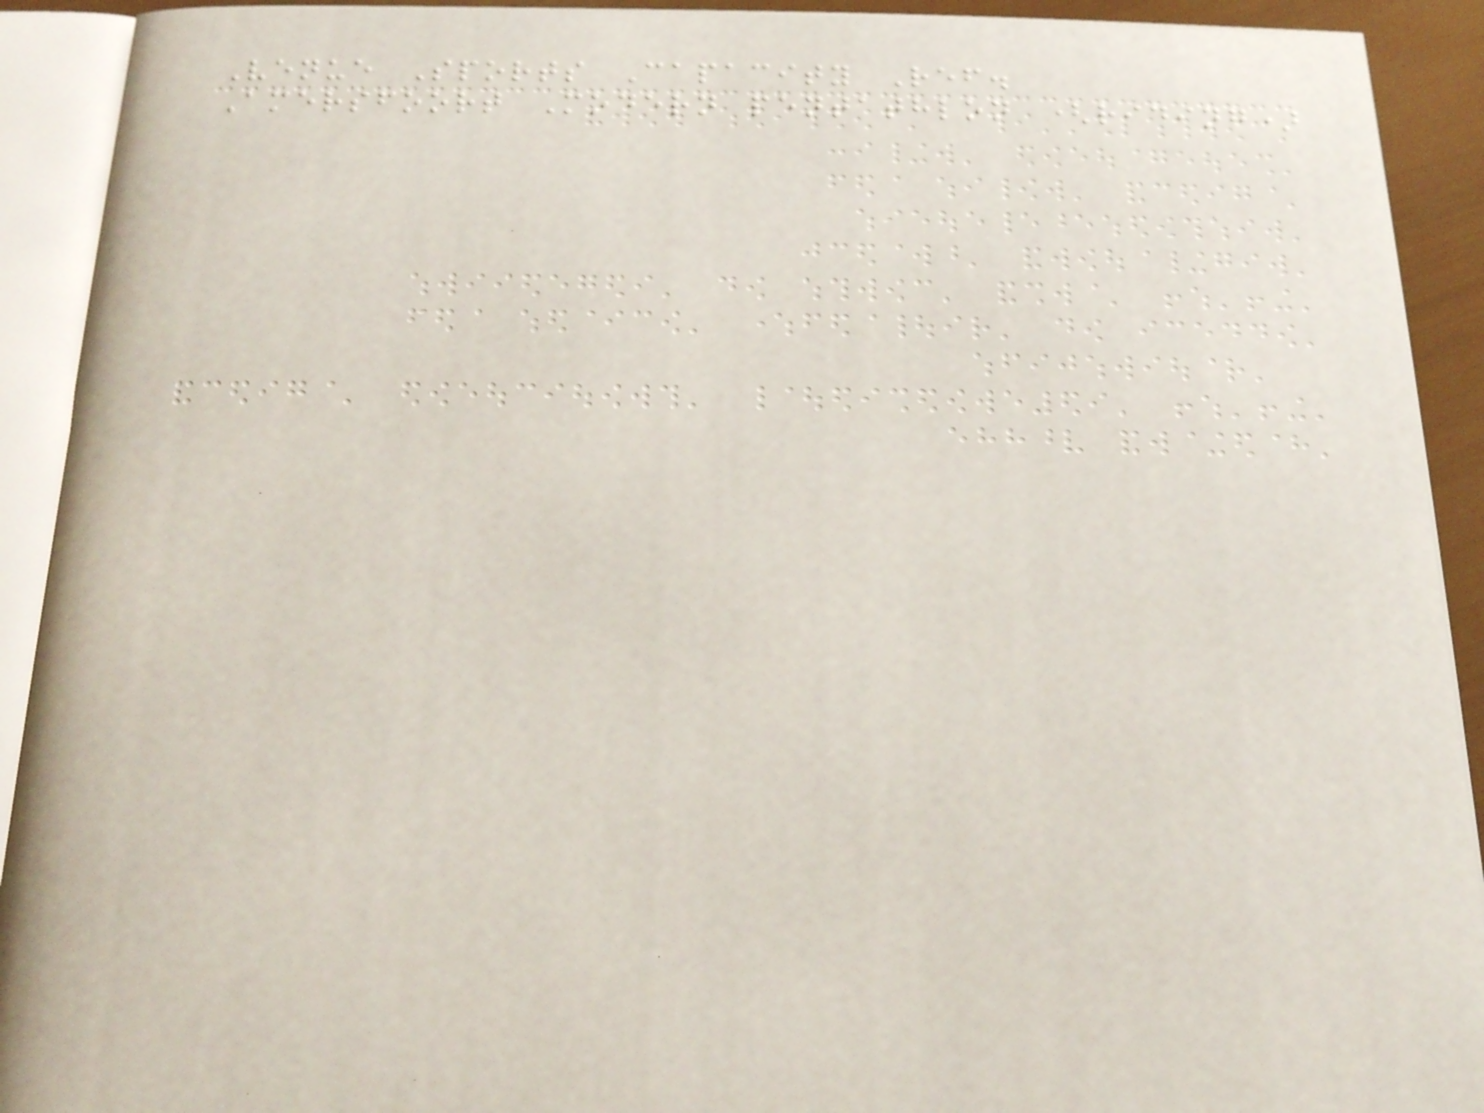Venue Sports Capacity Ref.
Amersfoort Modern pentathlon (riding)
